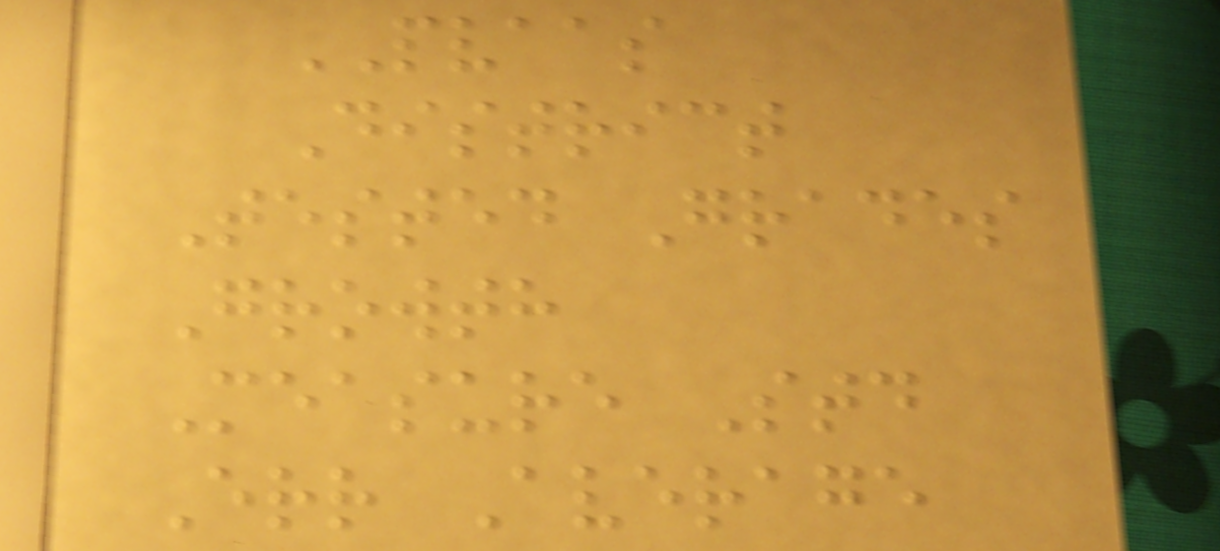PVAAS
District
Tested Grades
Growth
Measure Std
Err Average
